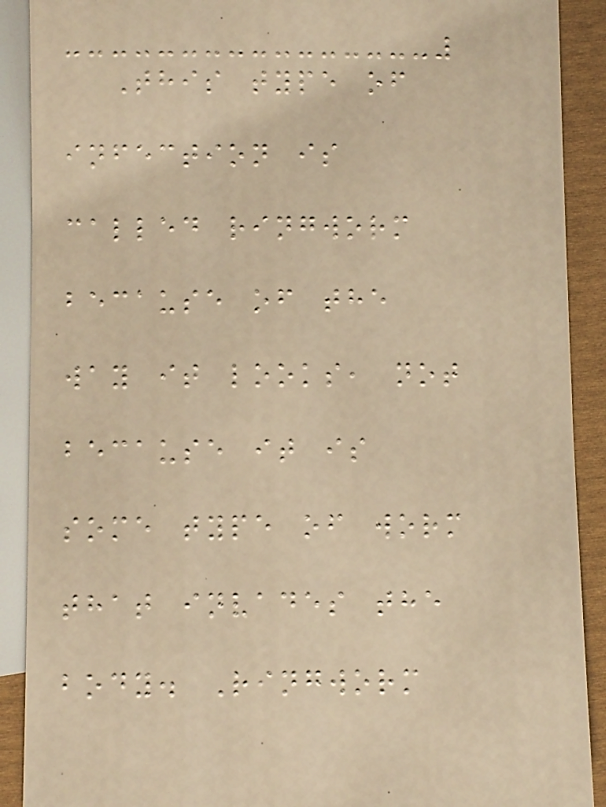This type of
infection is
called ringworm
because of the
way it looks, not
because it is
some type of worm
that invades the
body. Ringworm
